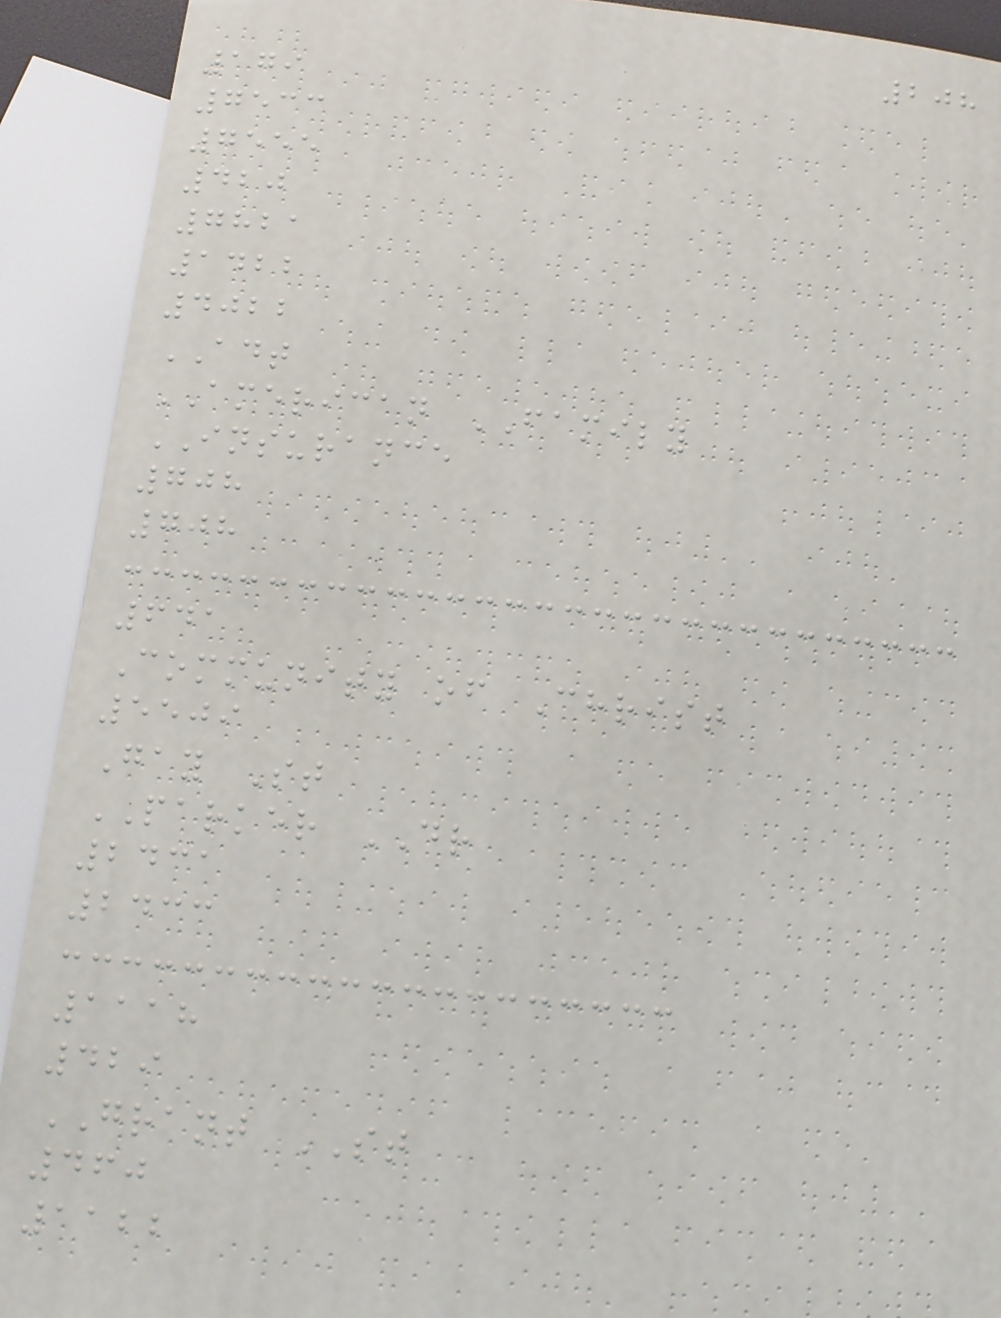208
179
7533
7555
420
7821
1422
4022
ADT
AMERICAN FAMILY
INSURANCE
708
708
641
Community of Christ
5509
Gay St
PARKER DR
2431
2433
1118
429
GRANT ST
460
1122
